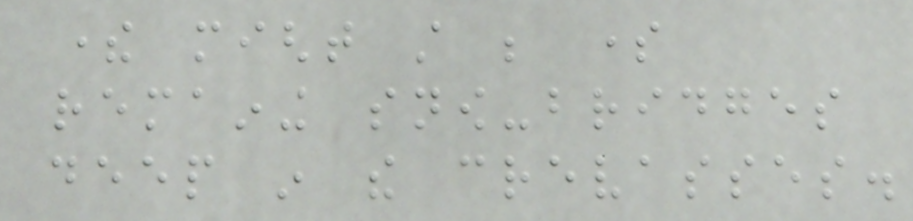there might still be some
remaining snow-bridges
deep in the crevasses.
